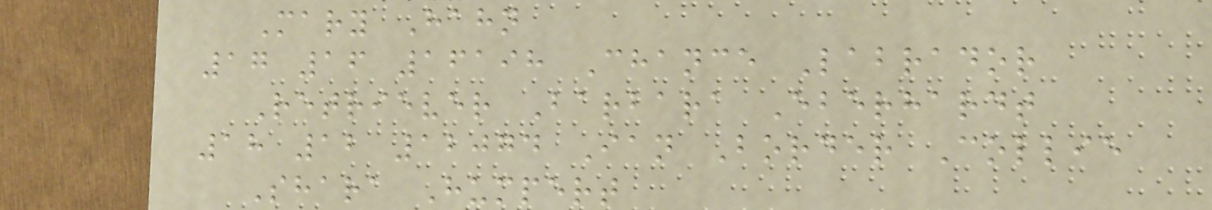Mary Hahn
17 16 16198 Chance Labrador
Retriever Barbara Eberhardt
18 12 12074 Ian Border Collie
Shara Humpert
